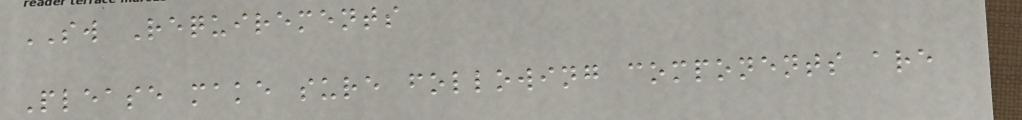SW Requirements
Please make sure following components are
